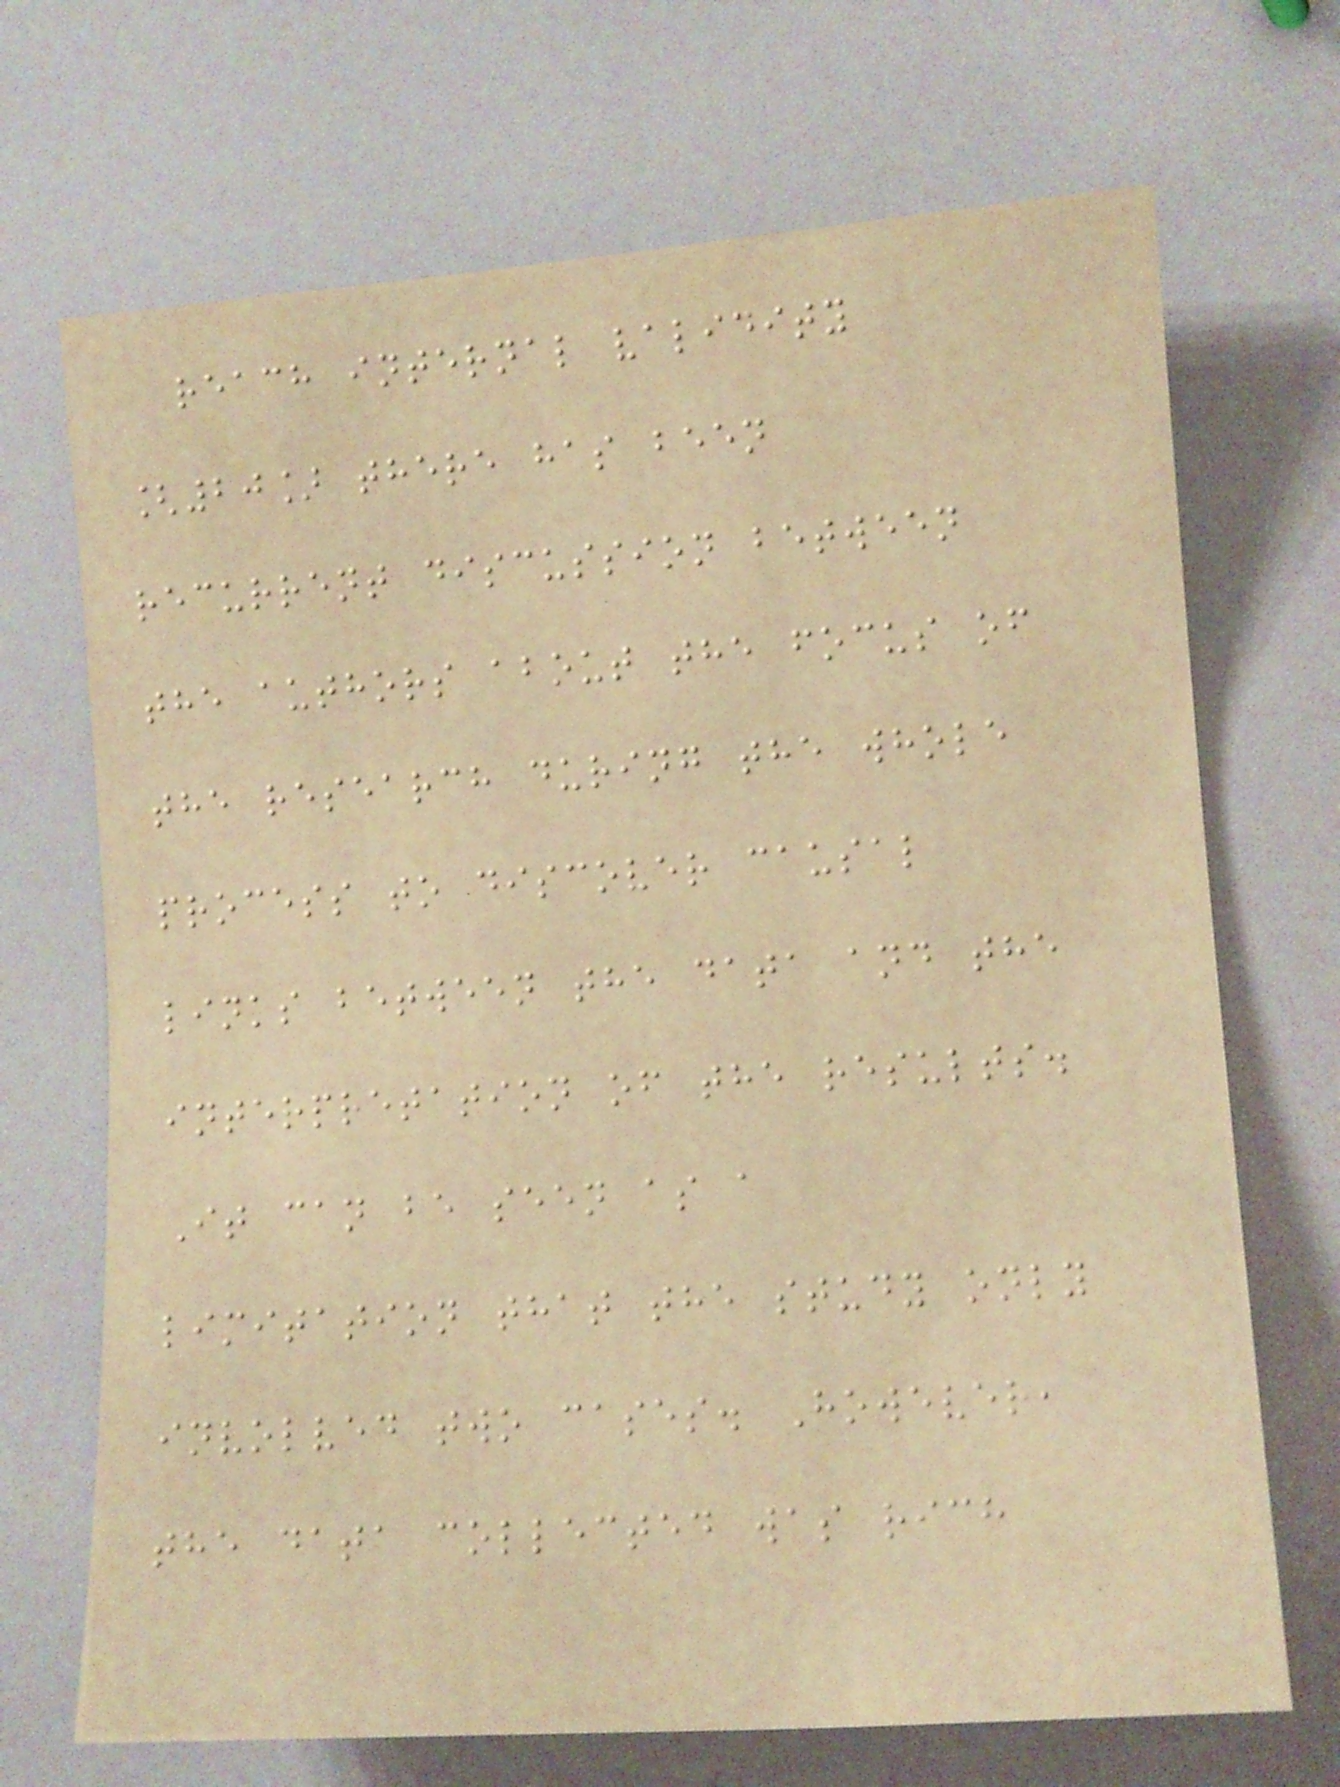reach internal validity
[20] there has been
recurrent discussion between
the authors about the focus of
the research during the whole
process to discover causal
links between the data and the
interpretation of the results.
It can be seen as a
limitation that the study only
involved two cases. However,
the data collected was rich
